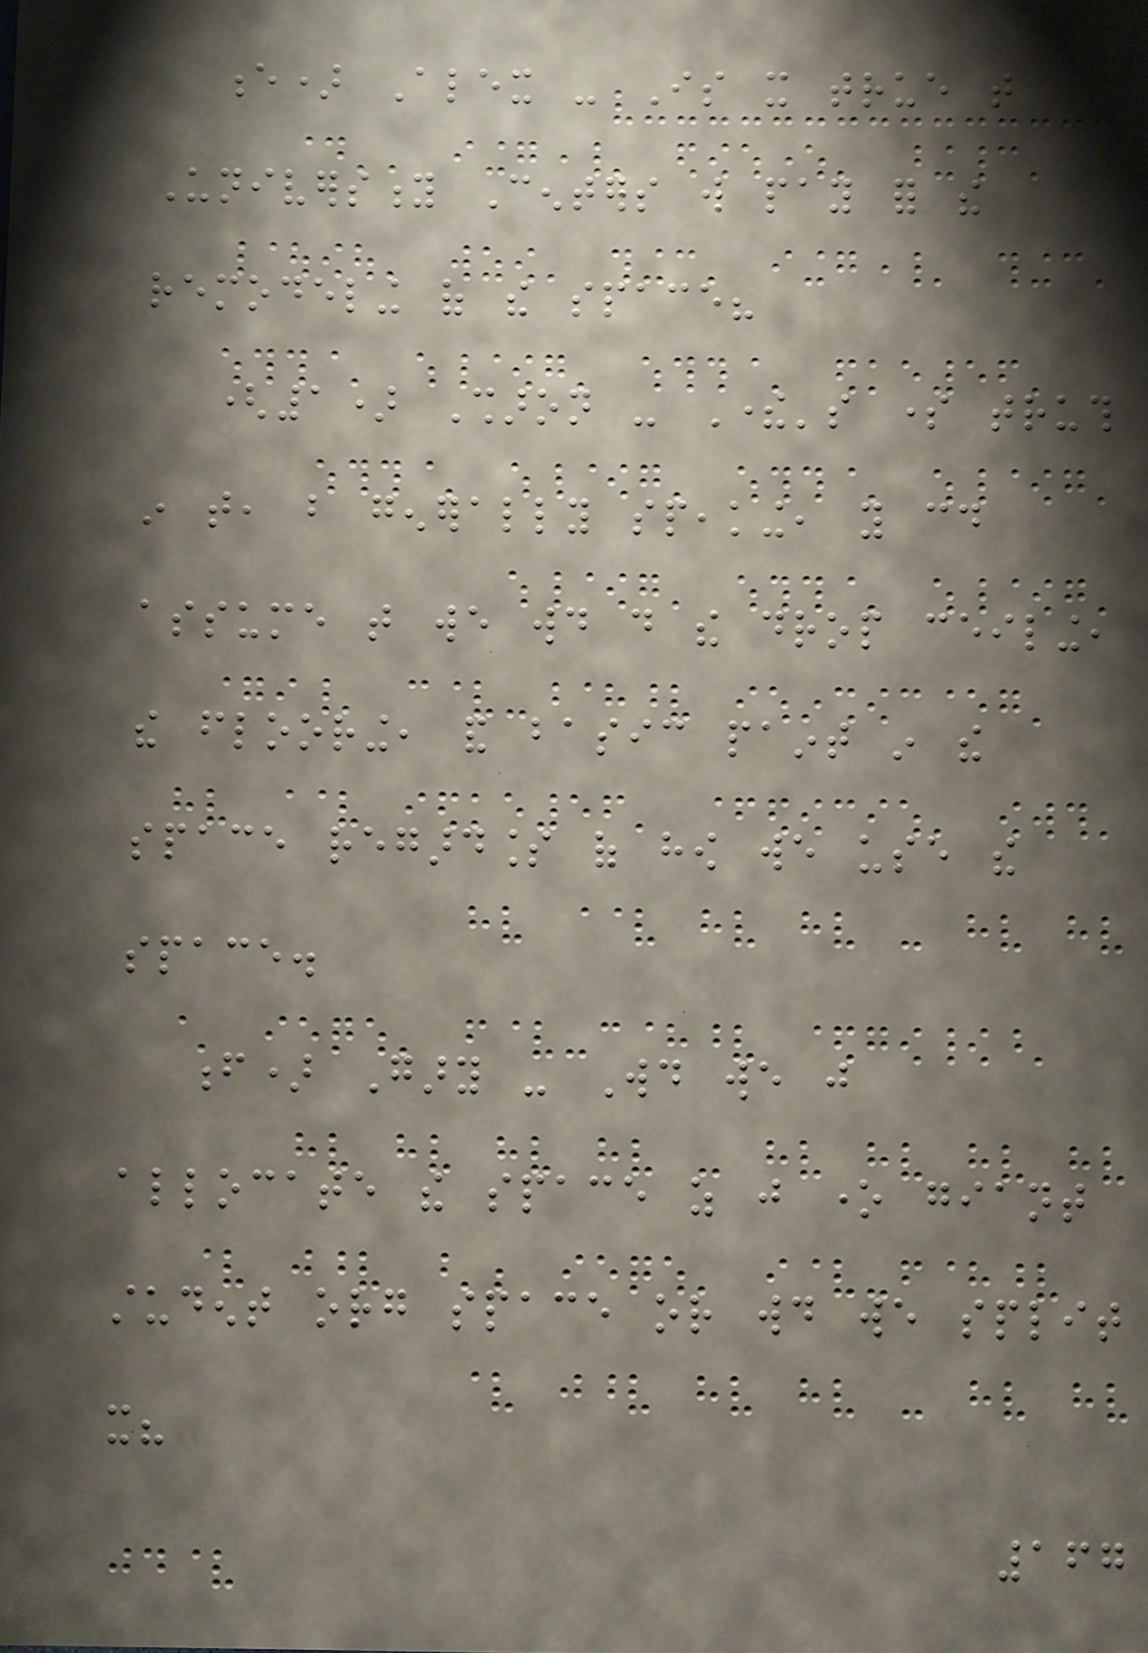e) Alex - Is it true that
University Centers will pay for the
remodeling of the space?
(1) Sharon - There's some truth
in that, but generally speaking, you could
assume that we would do the drop ceiling,
the flooring, and basic paint in the
space regardless of how we use the
space.
f) Gary - Would we just
allocate the space as just one giant
student org space or would we split
it?
167
